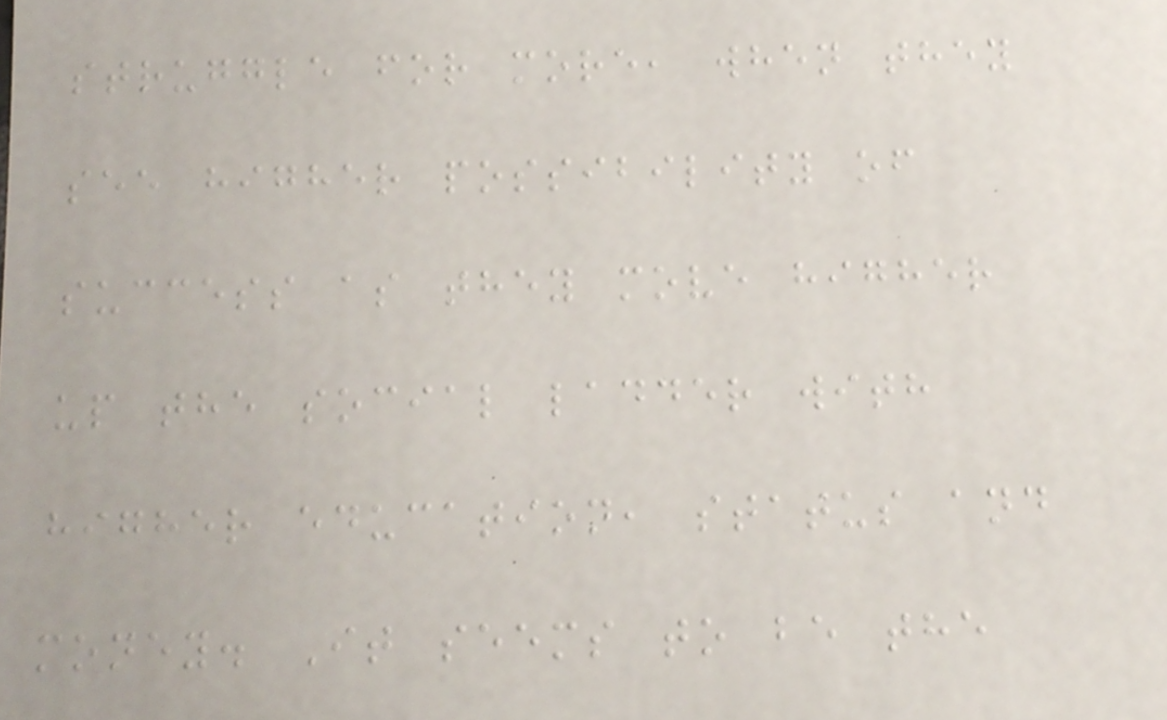struggle for more, when they
see higher possibility of
success as they move higher
up the social ladder with
higher education, status and
money. It seems to be the
